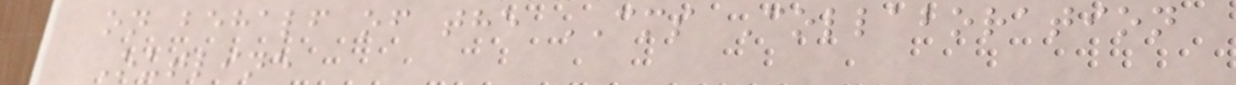on behalf of the CMS Collaboration
Outline
